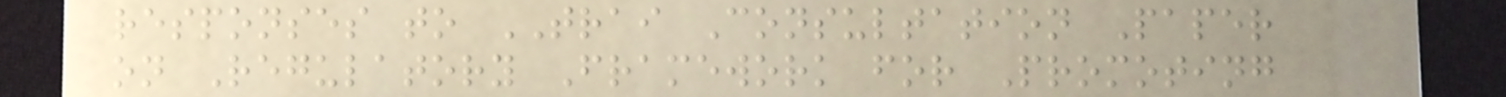responses to TRAI Consultation Paper
on Regulatory Framework for Promoting
